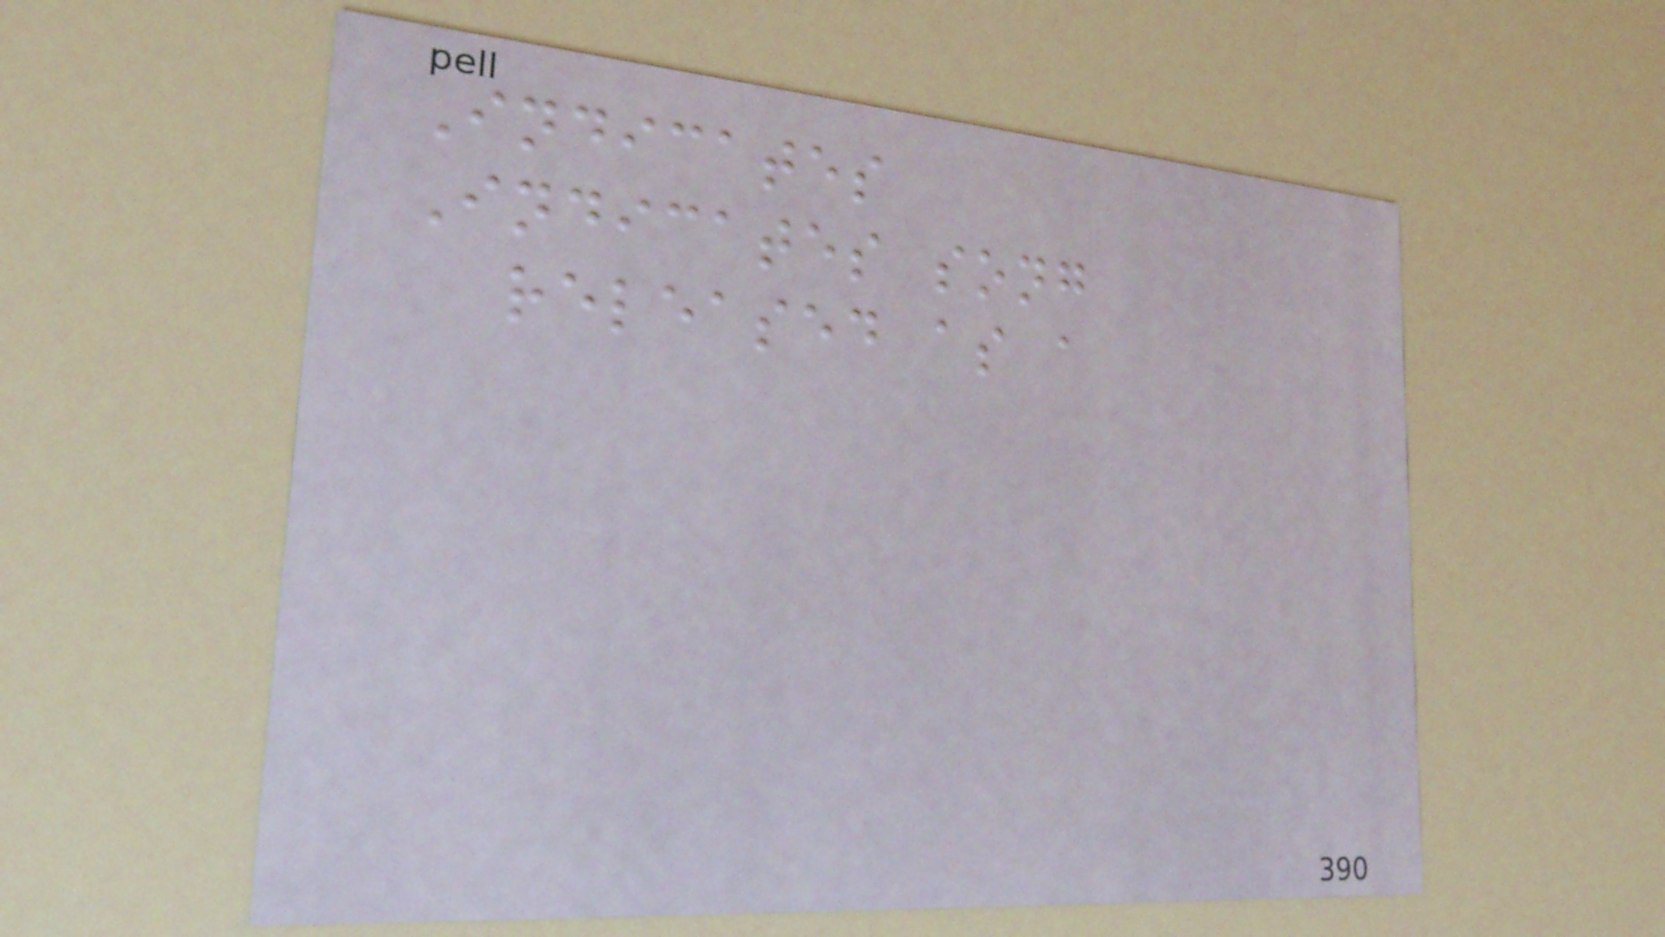Indicates
Indicates song
released as a
